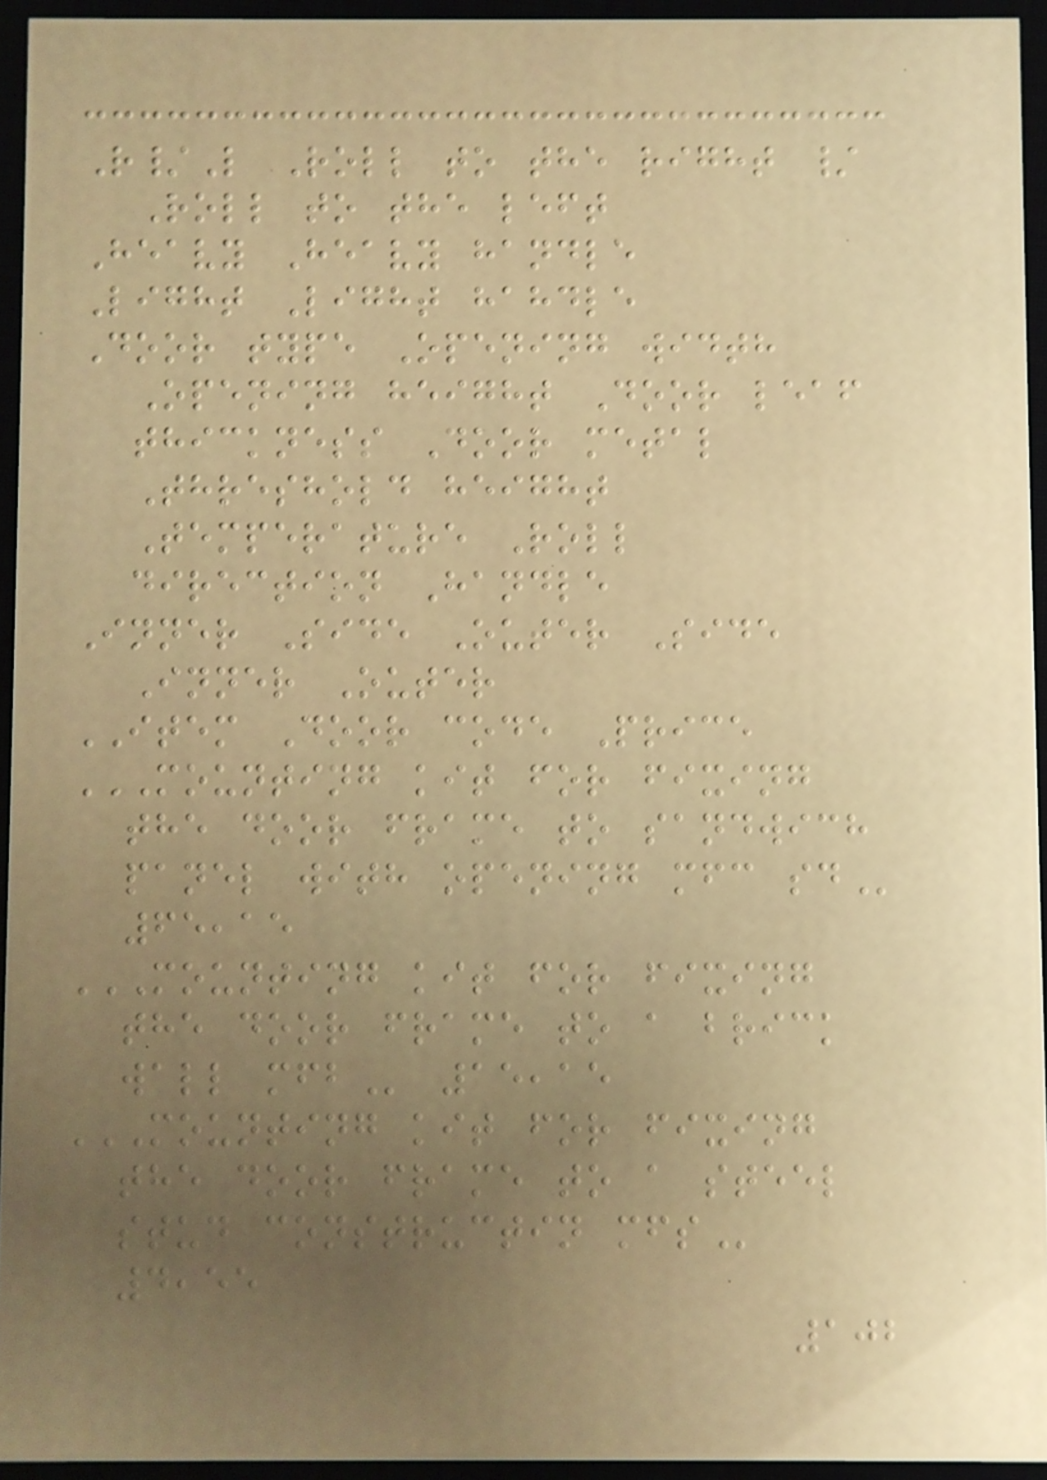R/L Roll to the right /
Roll to the left
Heavy Heavy handle
Light Light hahdle
Door type Opening width
Opening height Door leaf
thickness Door metal
Threshold height
Temperature Roll
direction Handle
Inner Side Outer Side
Inner Outer
ITEM Door code Price
MOUNTING KIT FOR FIXING
THE DOOR FRAME TO SANDWICH
PANEL WITH OPENING MFC SD
65,15
MOUNTING KIT FOR FIXING
THE DOOR FRAME TO A BRICK
WALL MFB 15,15
MOUNTING KIT FOR FIXING
THE DOOR FRAME TO A STEEL
STUD CONSTRUCTIN MFS
4,55
102
